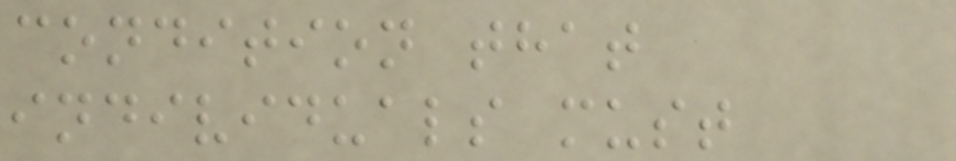condition that
individuals must
